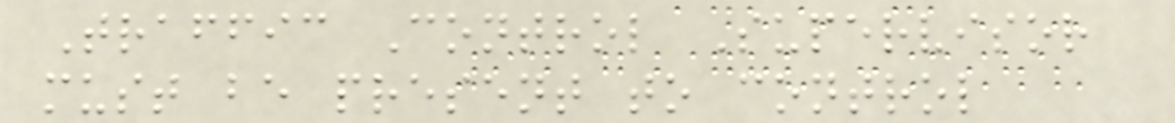Traffic Control Supervisor
must be present to control
